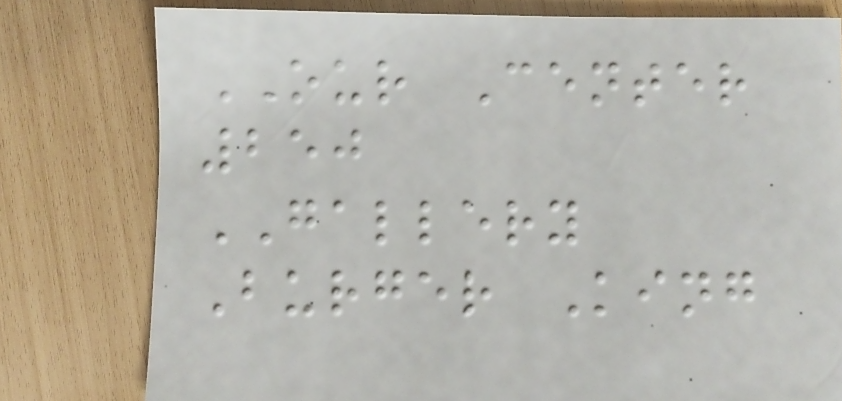OUR Center
250
GALLERY
Burger King
